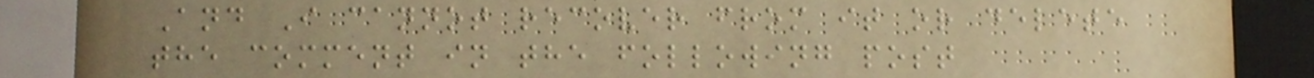And I cannot recover from it or delete
the comment in the following post
